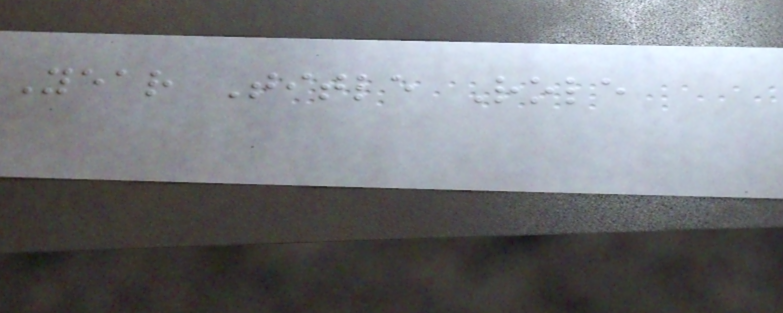Year Title Role
